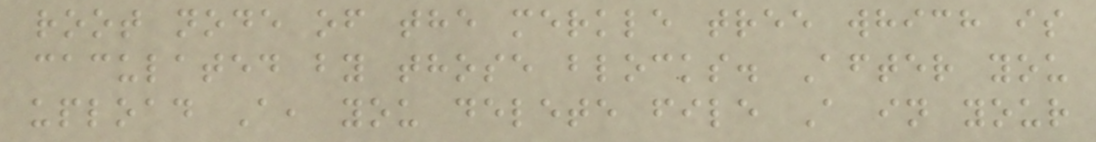root node of the merkle tree which is
caculated by those blocks. After you
upload A, you delete file A in your
